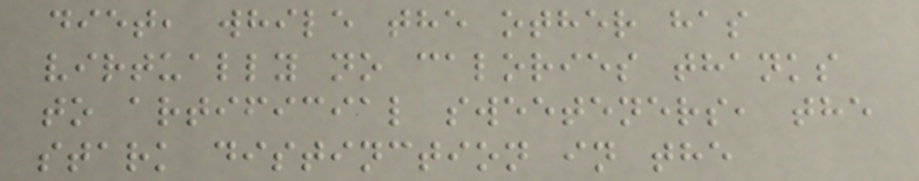diet, while the other has
virtually no calories thanks
to artificial sweeteners, the
stark distinction in the
